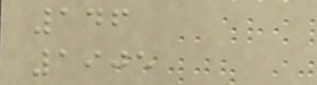146
1905
